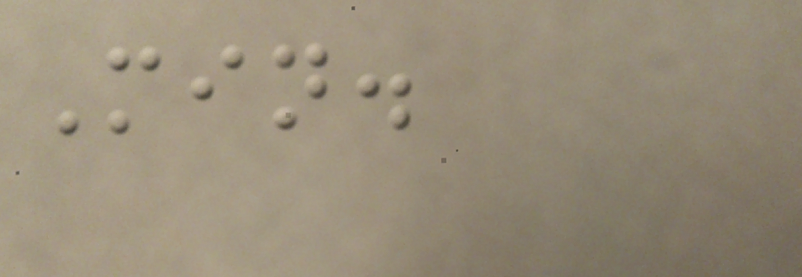Min.
